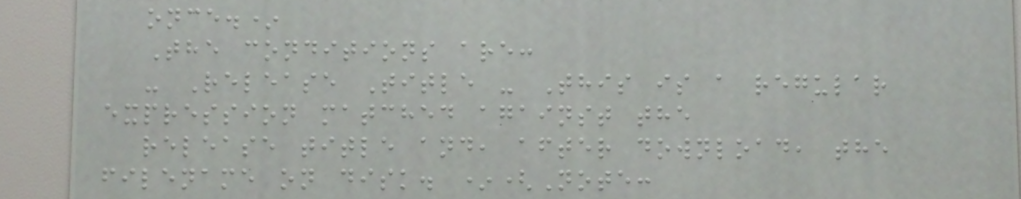once.*
The conditions are:
- Release Title - This is a regular
expression matched against the
release title and, after download, the
filename on disk. *(Note:
